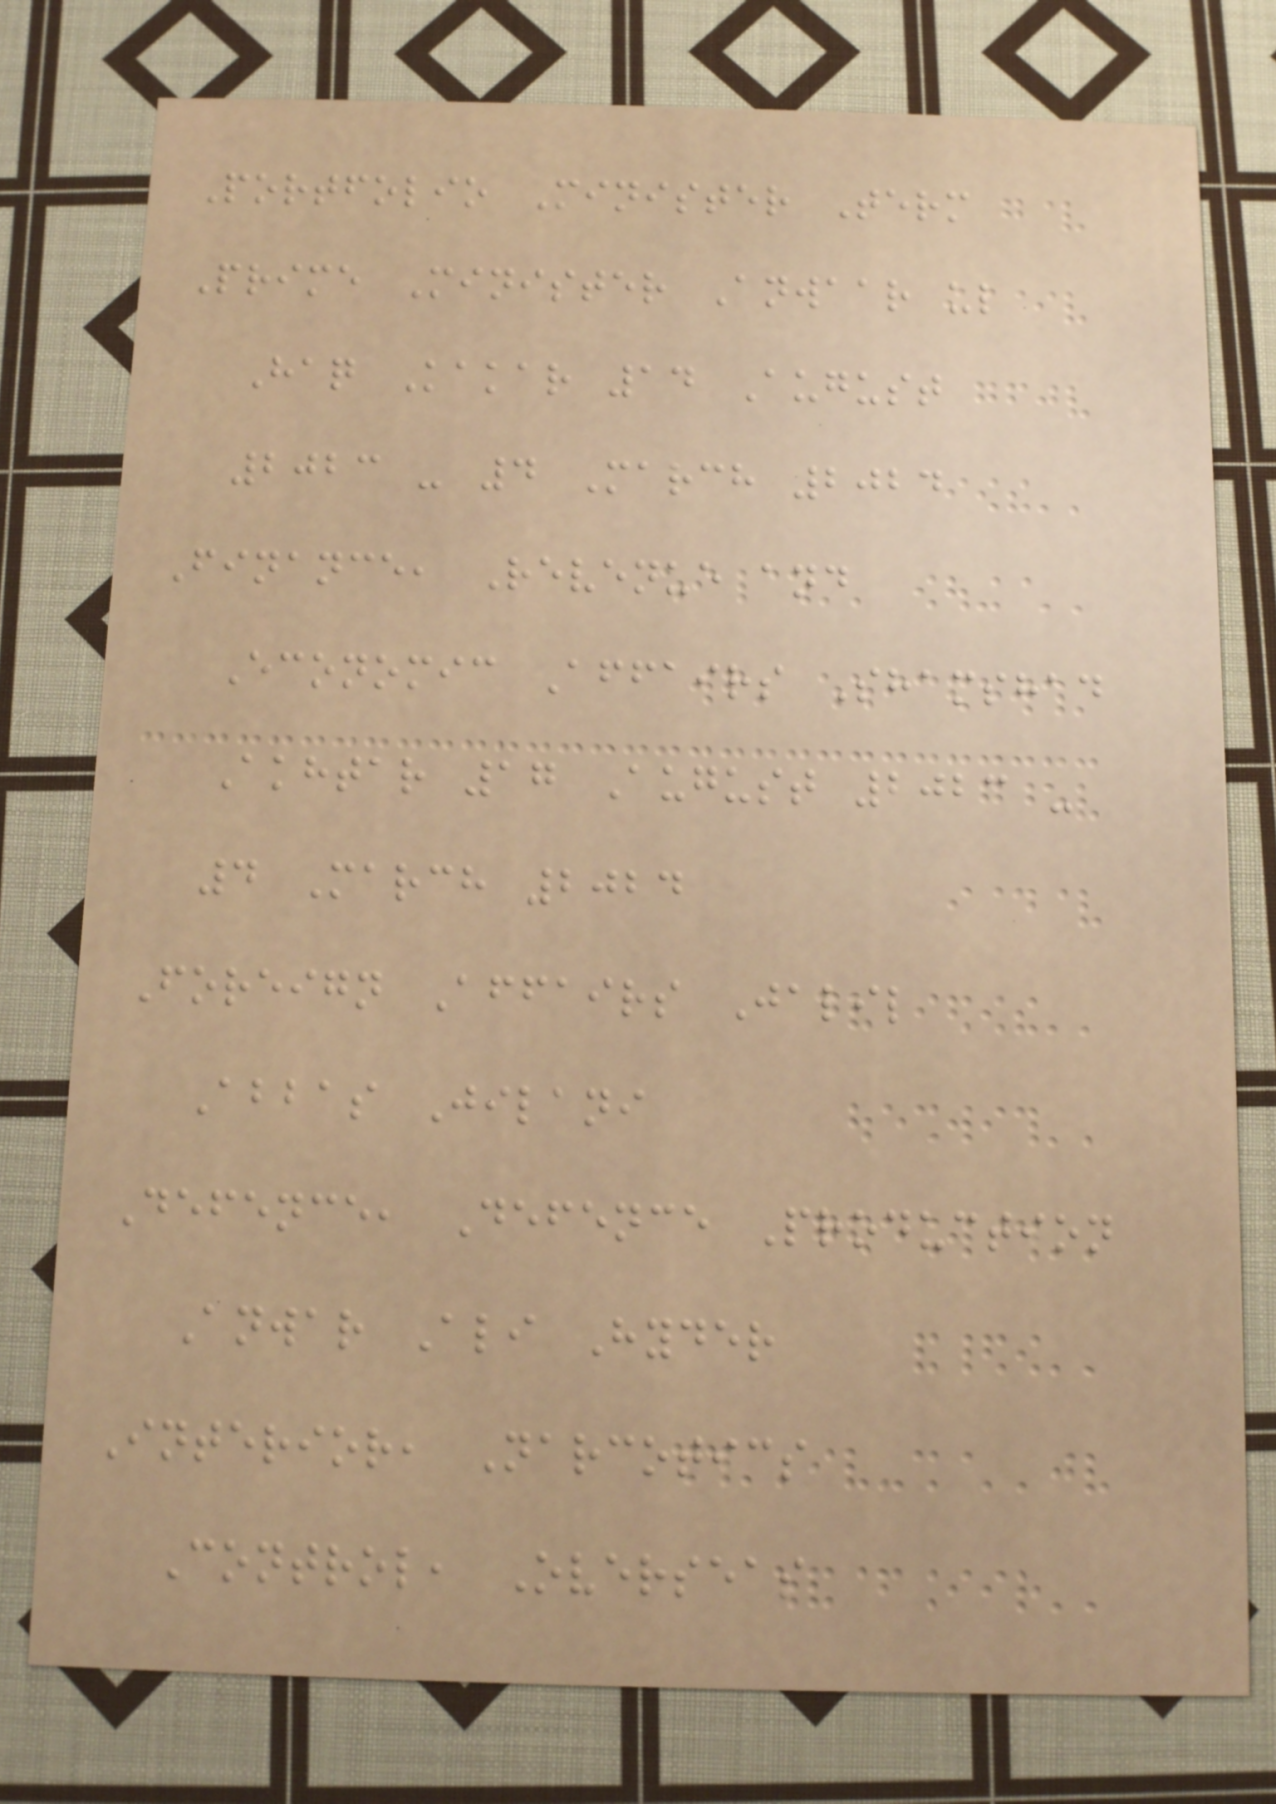Portfolio Minister Term
Prime Minister Anwaar ul
Haq Kakar 14 August
2023 - 4 March 2024
Finance, Revenue and
Economic Affairs Shamshad
Akhtar 17 August 2023 -
4 March 2024
Foreign Affairs Jalil
Abbas Jilani
Defence, Defence Production
Anwar Ali Hyder
Interior, Narcotics
Control, Overseas
